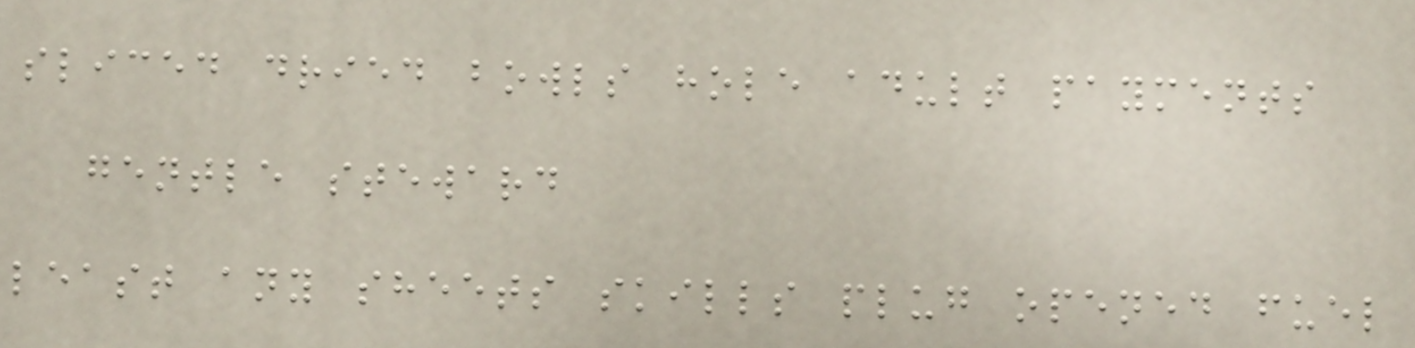sliced dried bowls hole adult payments
gentle steward
least any sheets skills plug opened fuel
